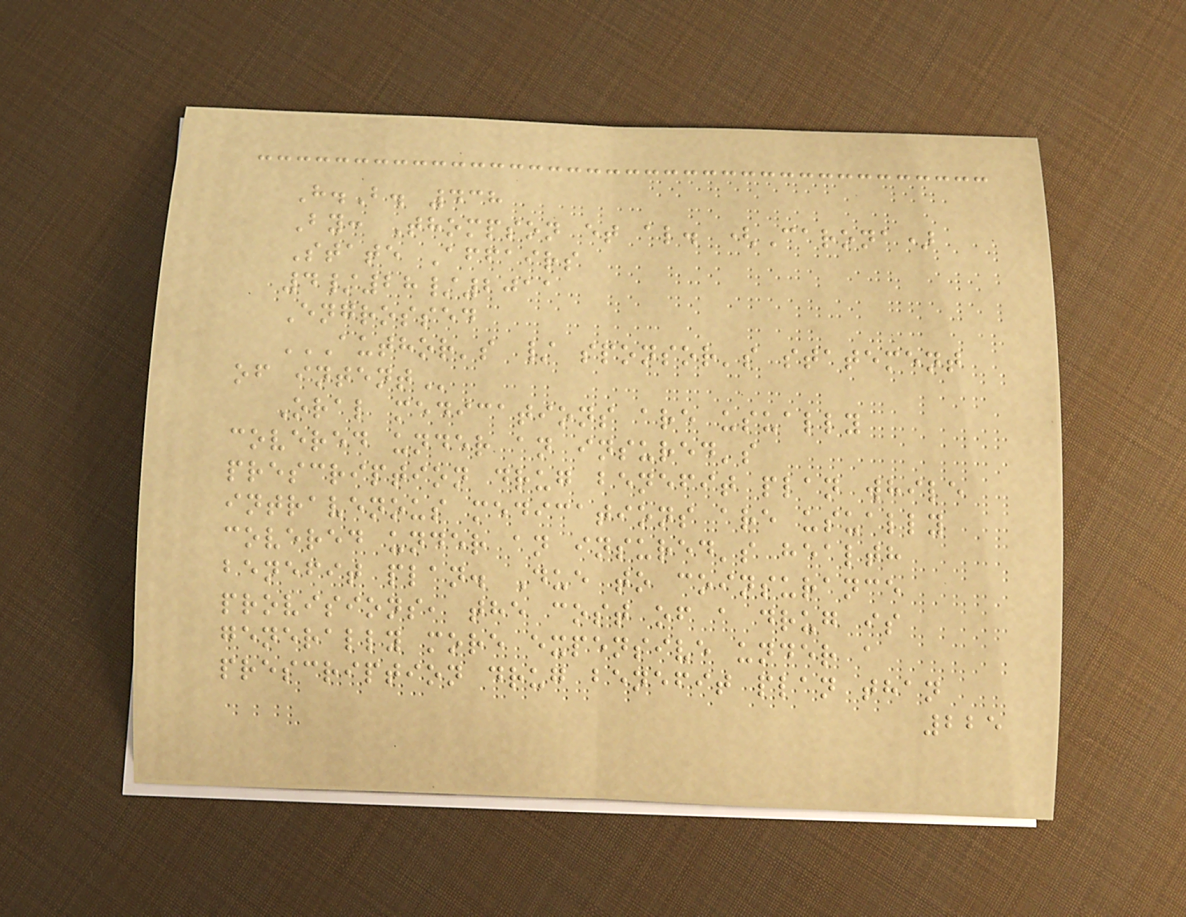H.B. 438
By: Thompson et al. (Carona)
State Affairs
4/28/2011
Engrossed
AUTHOR'S / SPONSOR'S STATEMENT
OF INTENT
Oral medications are usually
covered under an insured's
prescription drug benefit plan while
intravenous medications are usually
covered under an insured's health
benefit plan. Due to coinsurance
provisions, the cost of a drug is
generally more expensive under a
prescription drug benefit plan than
225
